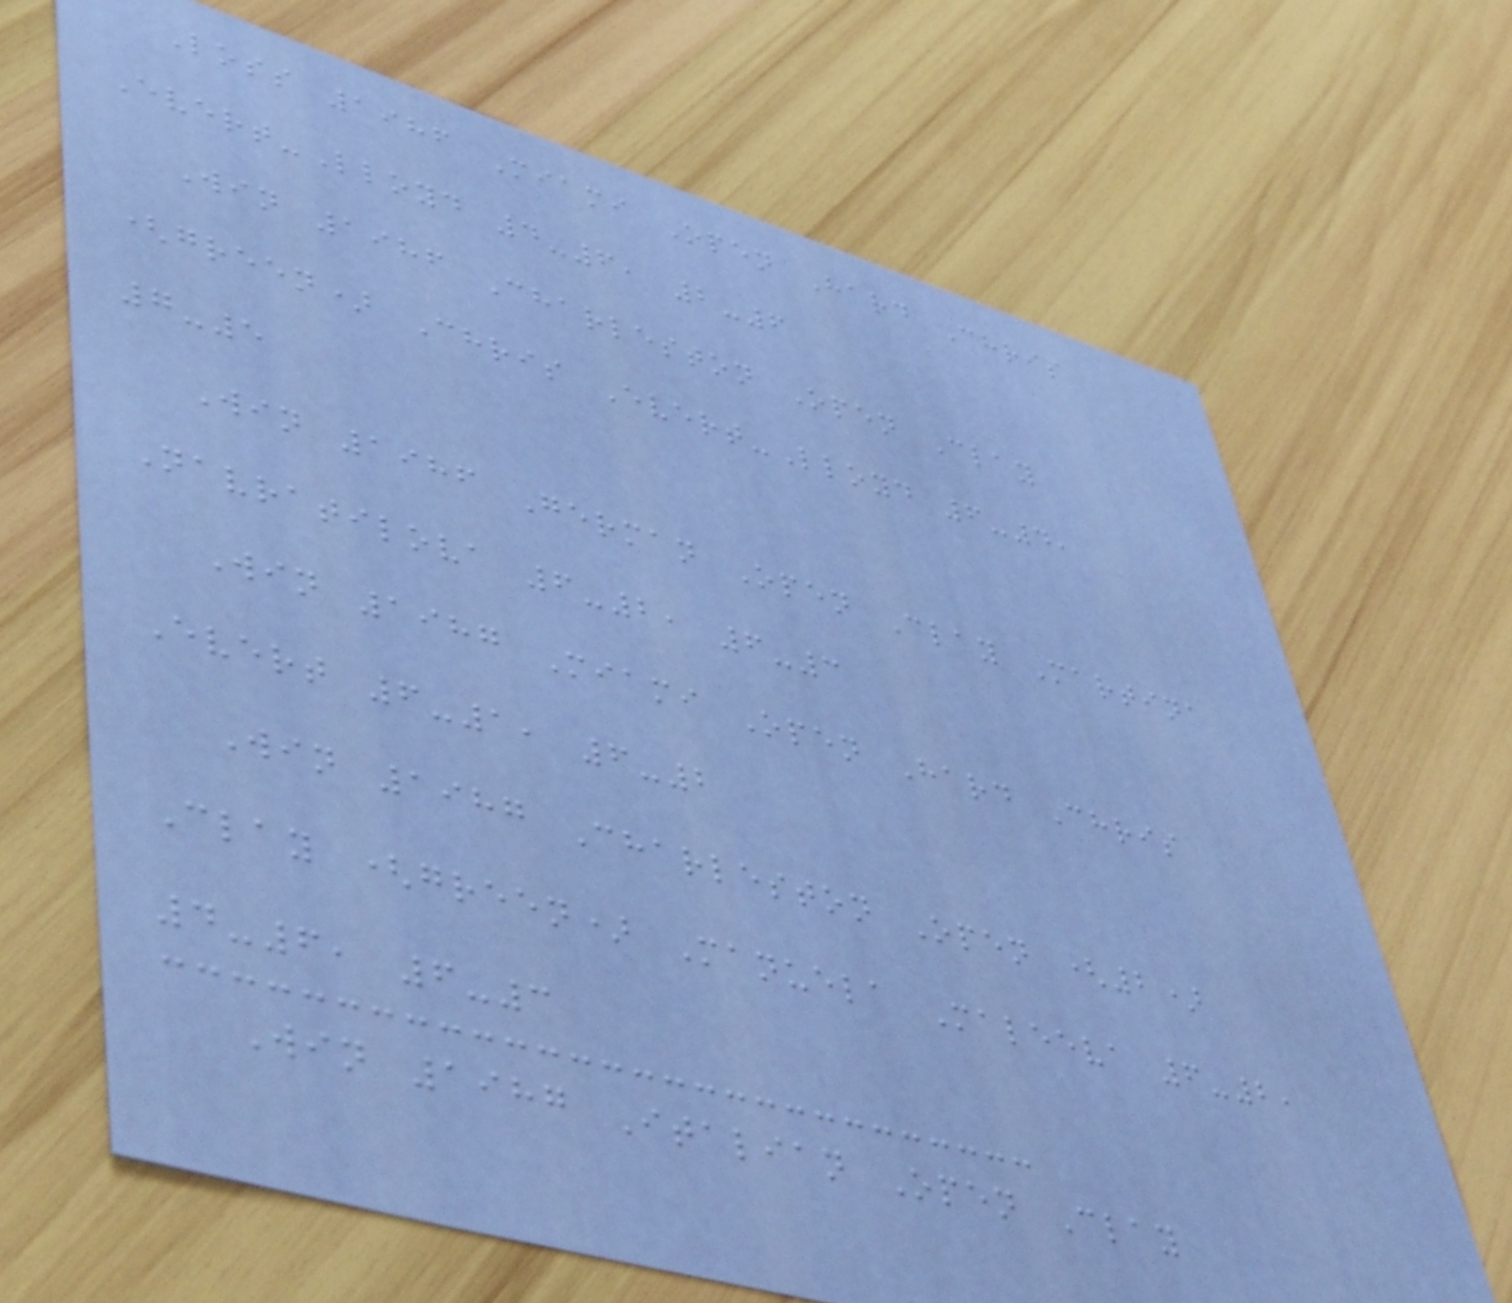Loss 1986 Miami Open Hard Chris
Evert-Lloyd 4-6, 2-6
Win 1986 Charleston Open Clay
(green) Chris Evert-Lloyd 6-4,
7-5
Win 1986 German Open Clay Martina
Navratilova 6-2, 6-3
Win 1987 Miami Open Hard Chris
Evert 6-1, 6-2
Win 1987 Charleston Open (2)
Clay (green) Manuela Maleeva 6-2,
4-6, 6-3
Win 1987 Italian Open Clay
